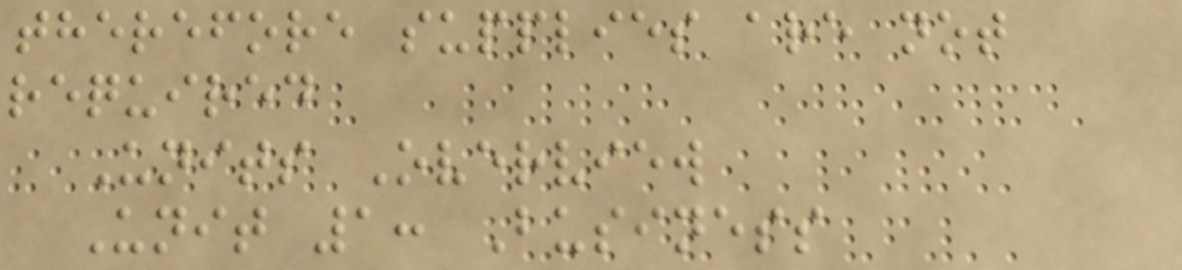therefore supplies are not
required
Units Overview
Unit 1: Business
